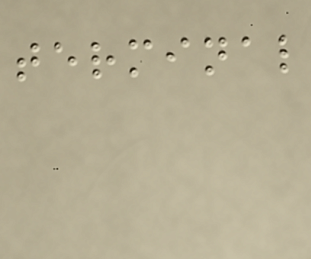terminal
